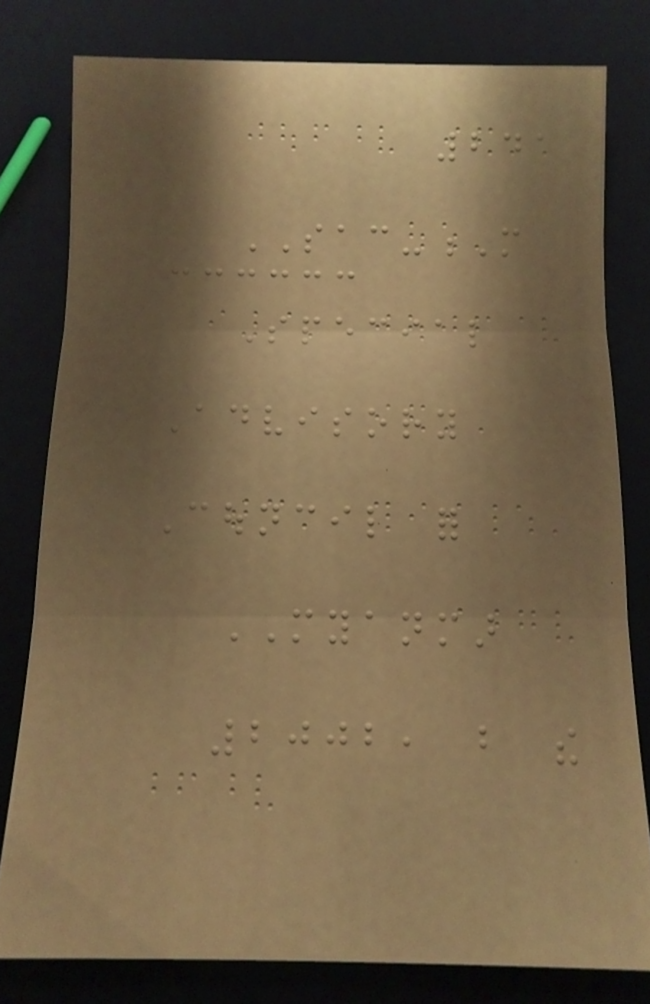241
SAC-M
Special
Advisory
Council for
MYANMAR
2002, but the
